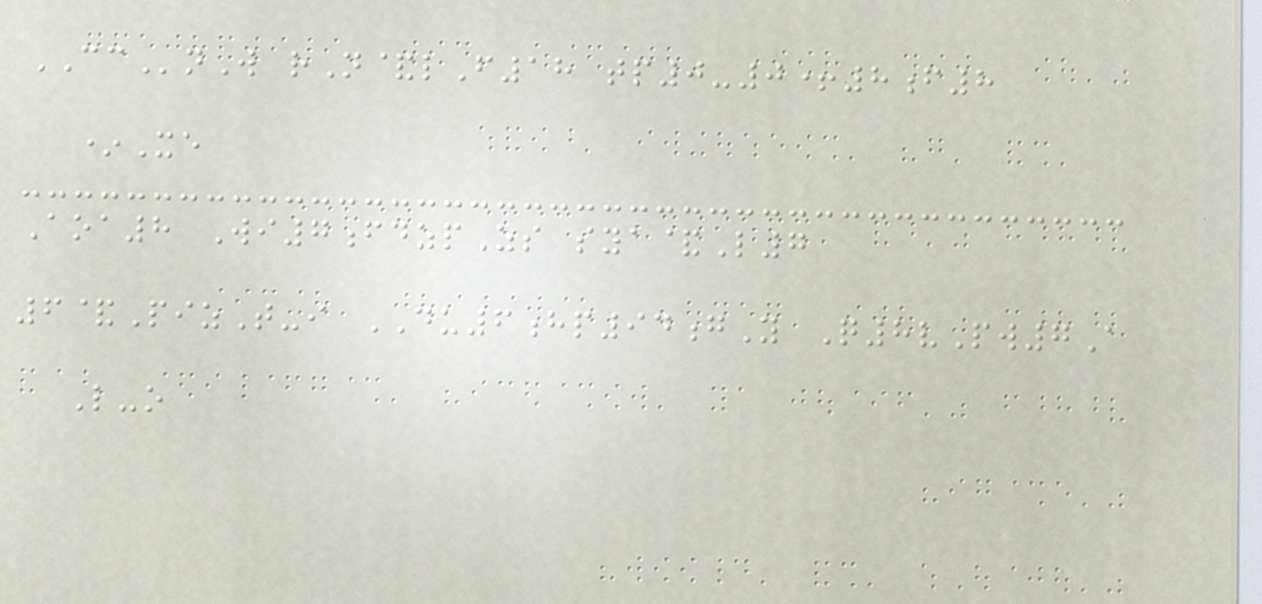CCnW rN&lF18 tp0-0+8f8
*Xe
Aoa8 Wi7fdzpZs sya&L7
6&PizT-i DU6hp94gY Q8vPw7A
L-o
